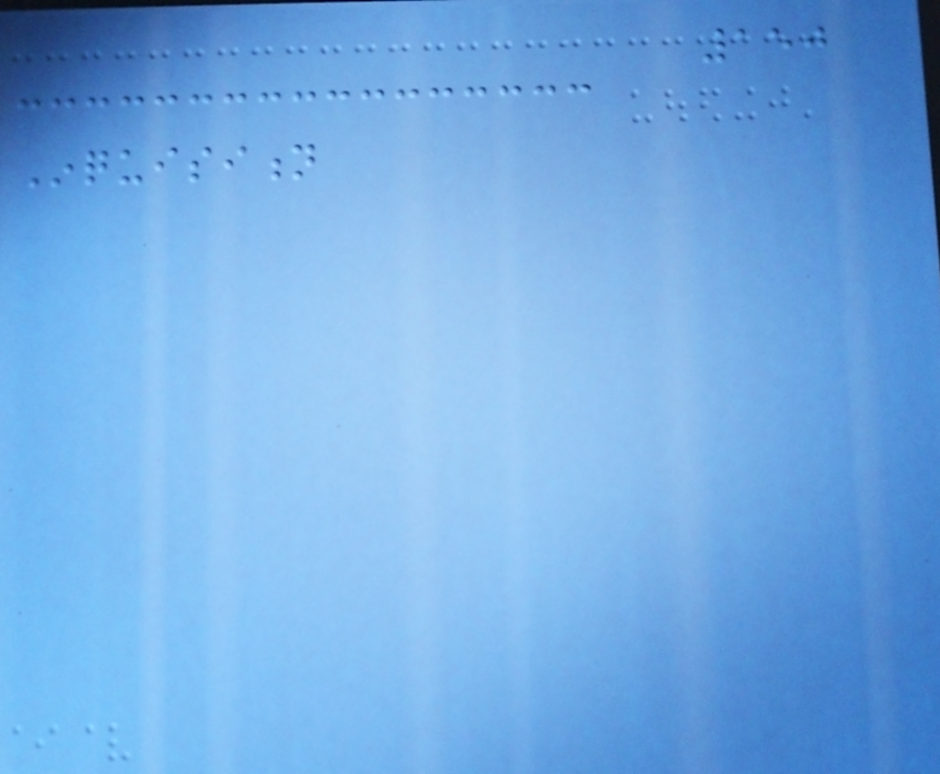150
Inquisition
